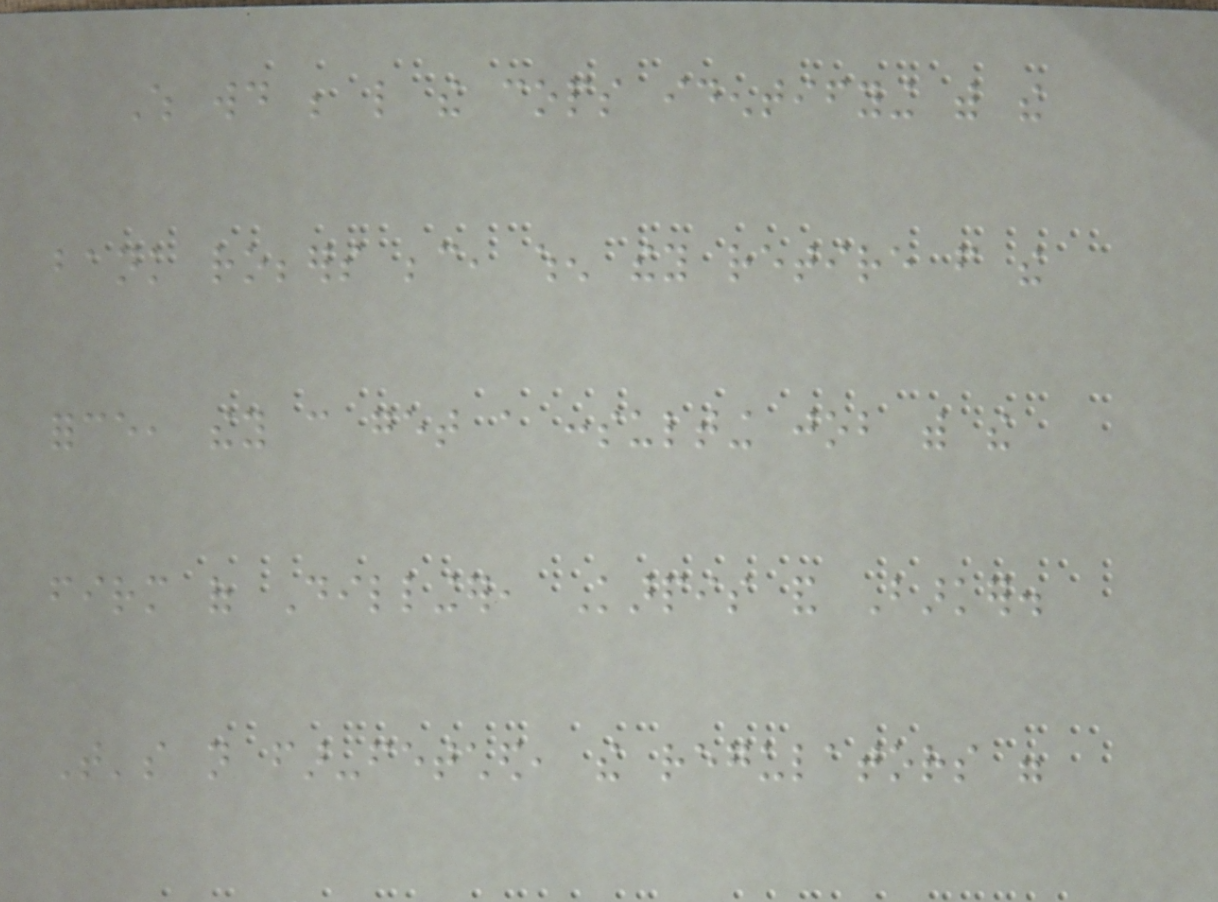Which would be like the cops identifying with the
bank robbers because, when they retire from the
force, they can get a consulting job with the
firm of Dillinger, Karpis and Barker.
That's not far-fetched, the regulators were
